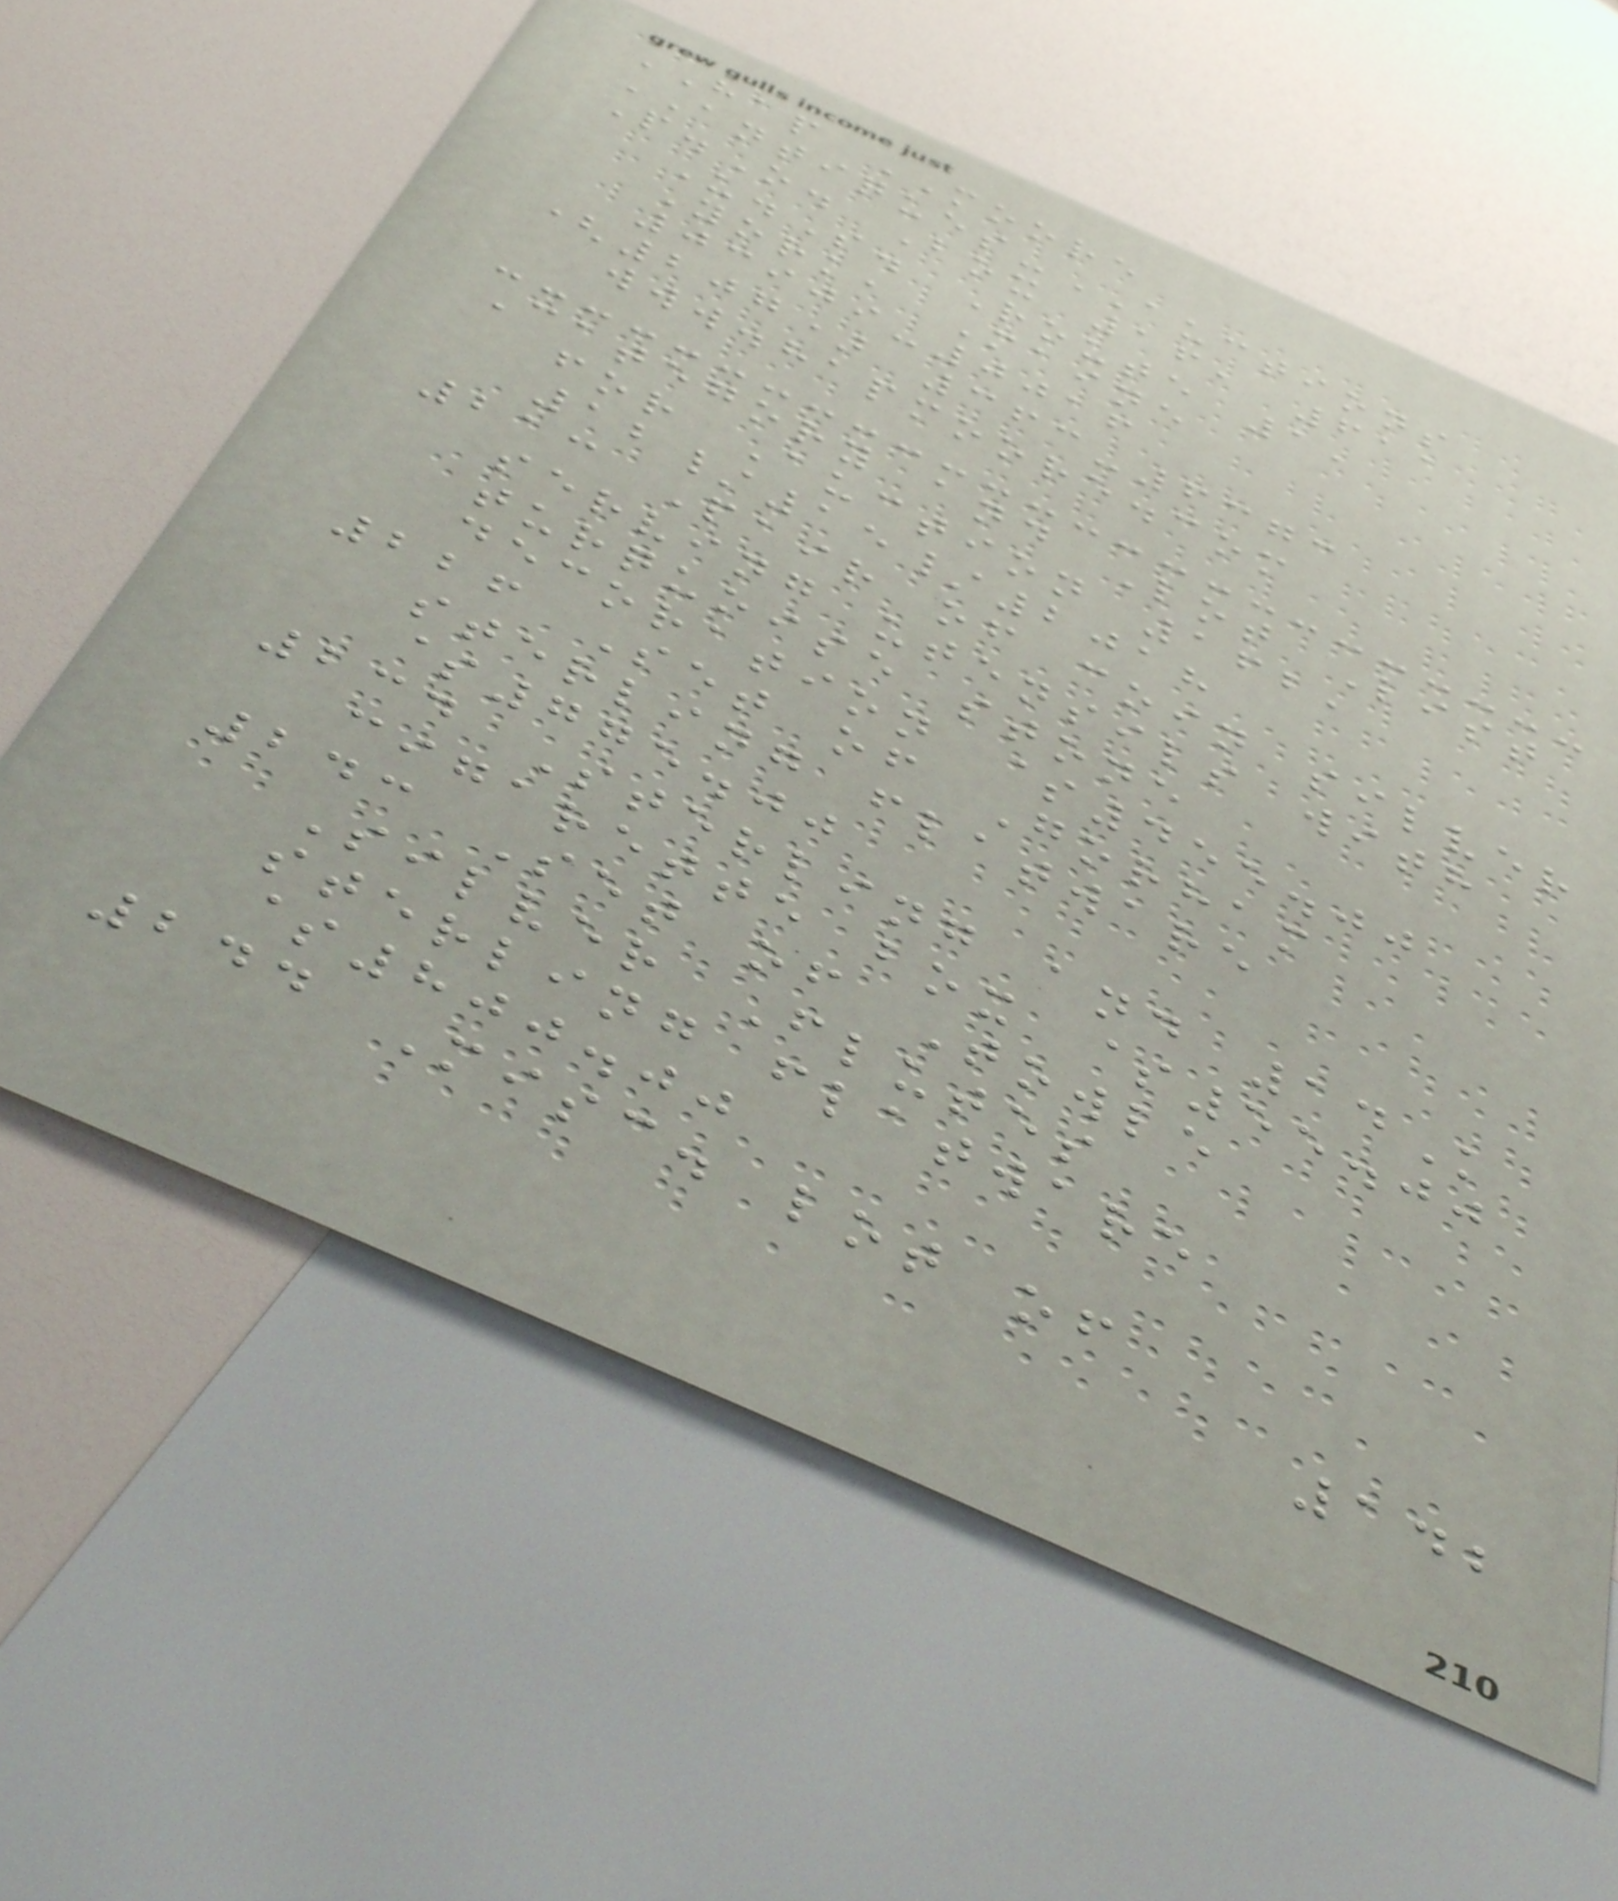HAP MOORE
ANTIQUES-AUCTIONS
P.O. Box 16, 611
U.S. Route 1,
York, Maine
03909-0016
(207) 363-6373
www.hapmoore.com
Category and Lot List
for Auction 162,
12/15/2018
213 Pair of coin silver
serving utensils with
turquoise stone
decoration $455.00
226 Set of Gorham
sterling flatware
$775.00
234 Sterling and 14K
cigarette box $55.00
243 Set of Towle
Silver Flutes
sterling flatware
$800.00
244 Misc. lot of
142
